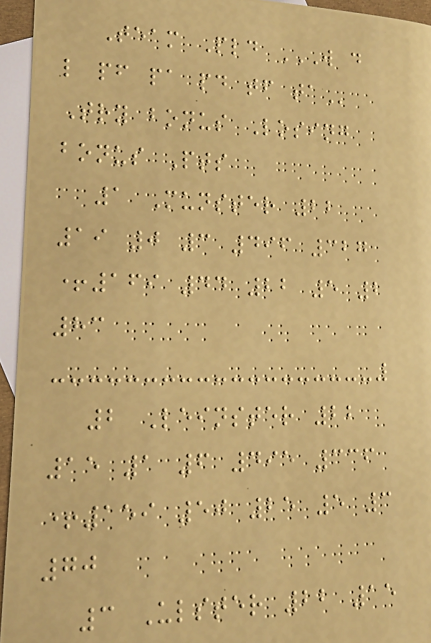Team Pld W D
L PF PA PD TF TA
Try bonus Losing
bonus Pts
1 Munster 22
19 0 3 496 327
+169 44 22 5 2
83
2 Leinster 22
15 1 6 495 336
+159 50 25 5 3
70
3 Ulster 22 15
